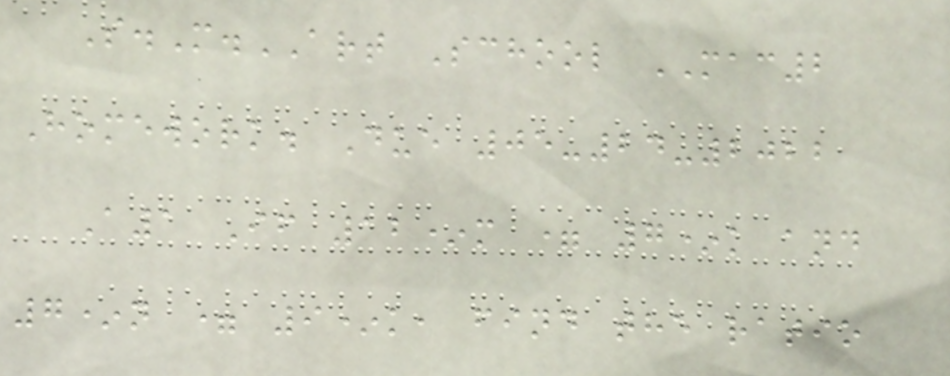S.M.ART School MAC2
Homework. Due 05-24-2022
A1 If 12*m = 7*k and
7*n = 9*k, find the ratio
